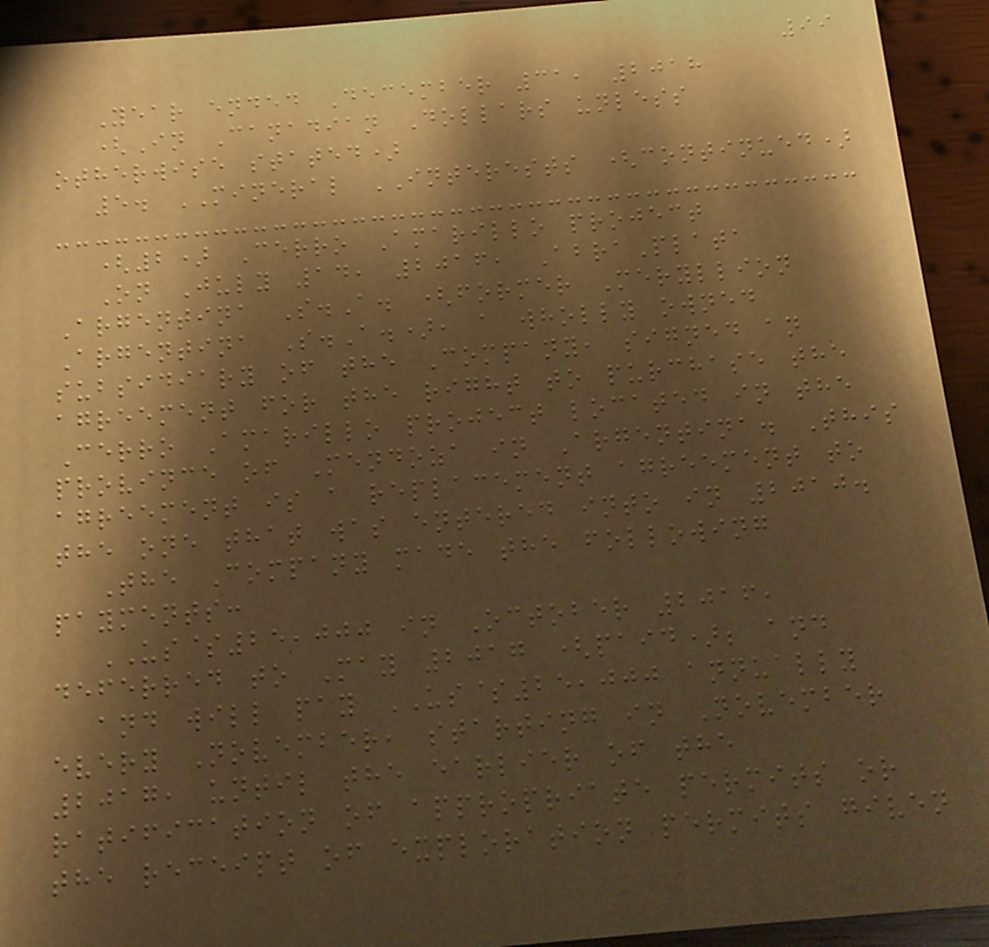99
Year ended December 31, 2018
(In Canadian Dollars unless
otherwise stated)
5. MINERAL INTERESTS (continued)
(2) Cerro Amarillo project
On July 14, 2016, AbraPlata
Argentina S.A. (former Meryllion
Argentina S.A.), a wholly owned
subsidiary of the Company, signed an
agreement for the right to purchase the
Cerro Amarillo project located in the
province of Mendoza in Argentina. This
agreement is a replacement agreement to
the one that was entered into in 2010.
The Company made the following
payments:
US$25,000 in October 2016,
deferred to May 2017 (paid); and
and will pay US$25,000 annually
every November, starting in November
2017, until the earlier of the
ratification of appropriate permits or
the receipt of exploration permits given
